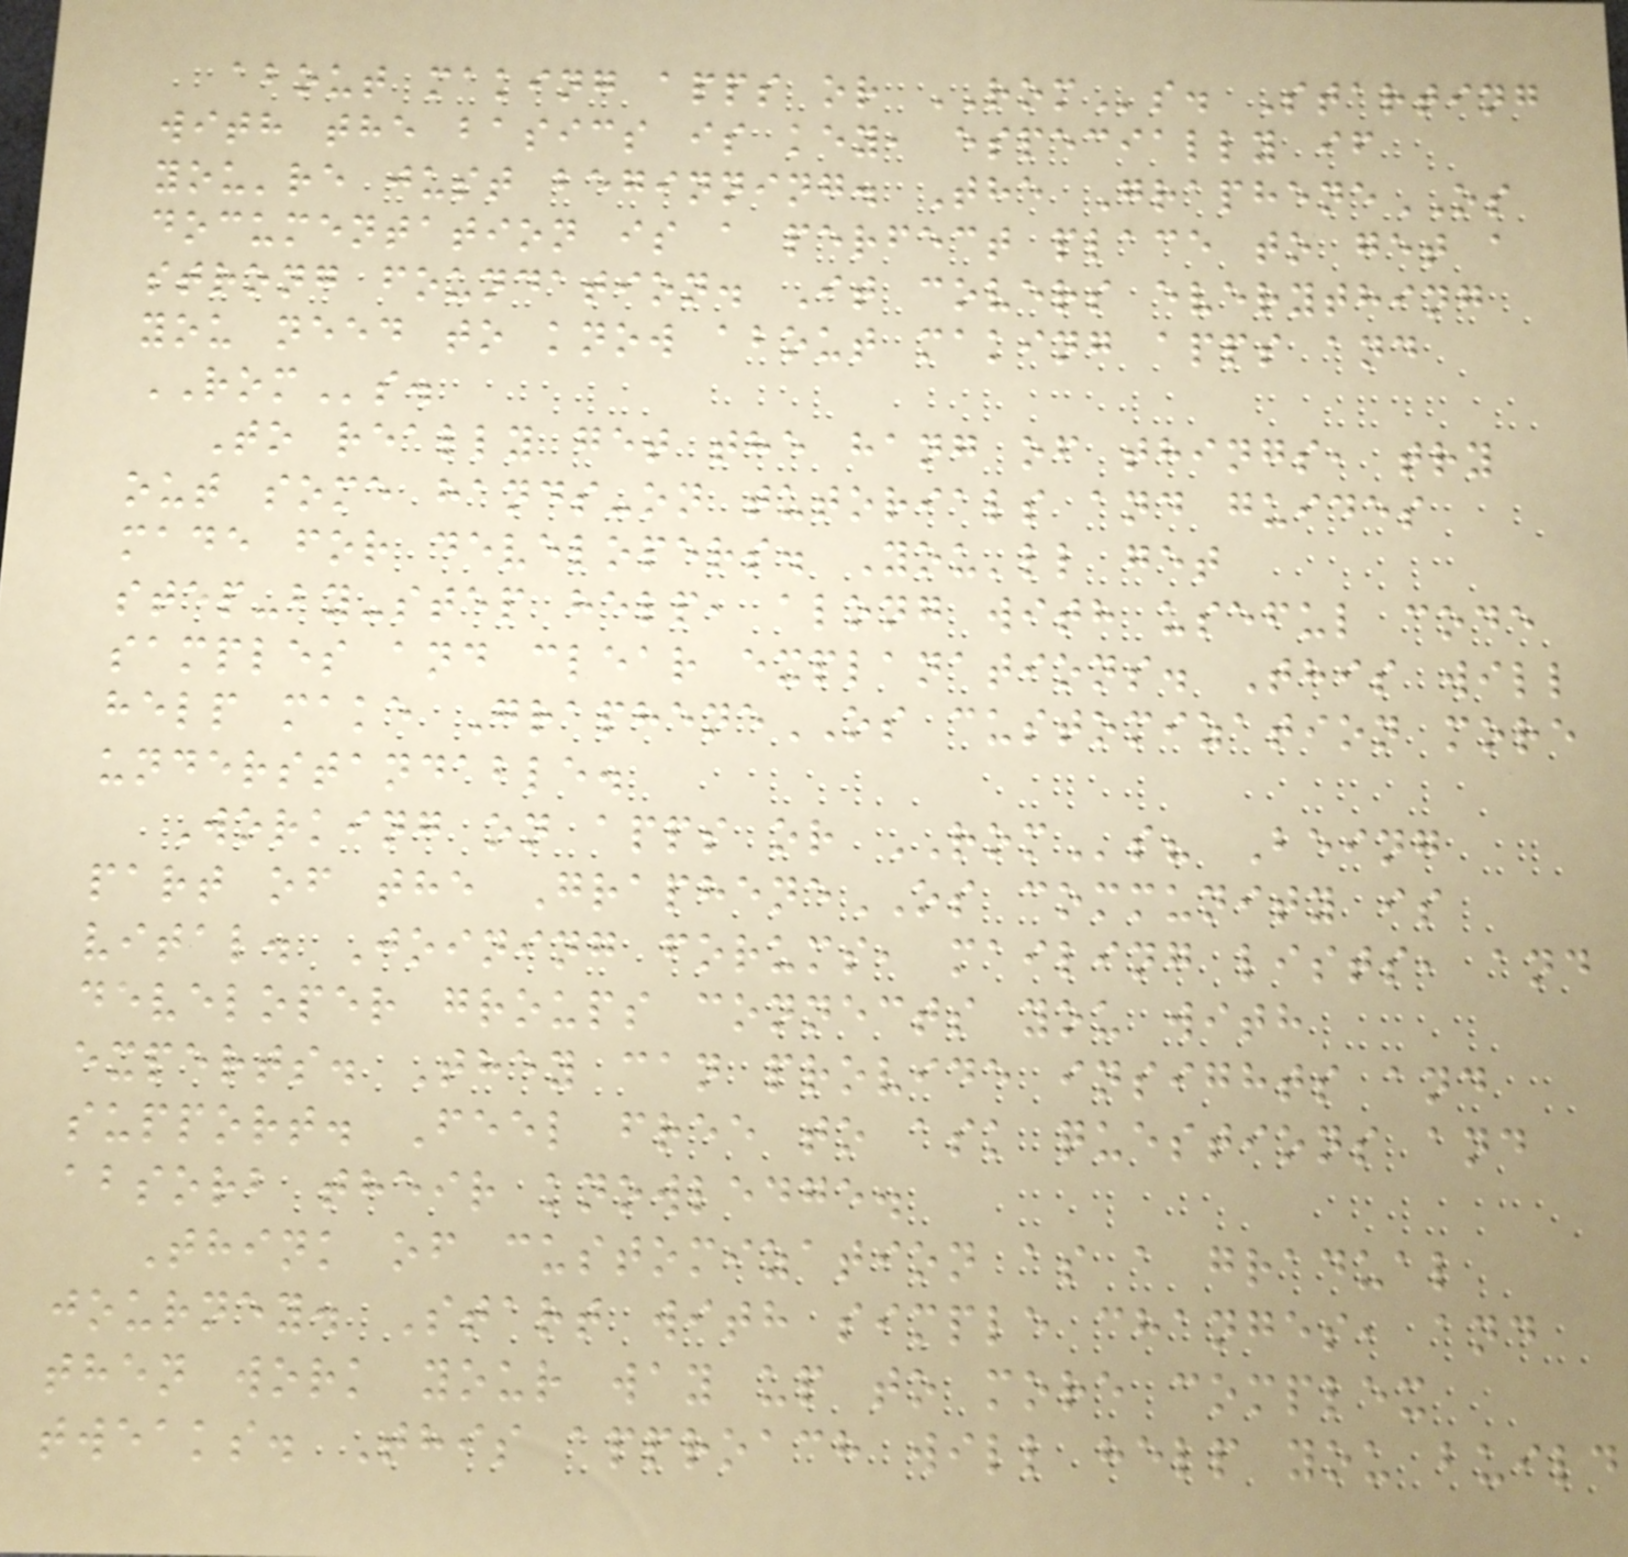about making apps or ROMs. Starting
with the basics is key, especially if
you're just beginning. The GrapheneOS
documentation is a perfect place to get a
strong foundation. It covers everything
you need to know about making apps and
ROMs.
To really get the hang of things, try
out some hands-on tutorials and guides
made for developers. You'll get
step-by-step help, along with useful code
samples and clear explanations. This will
help make GrapheneOS customization more
understandable.
Working on apps or ROMs? Being
part of the GrapheneOS community is
vital. Joining forums, mailing lists, and
developer groups connects you with
experts. They can provide insights and
support. Feel free to ask questions and
absorb their knowledge.
Think of customization as a gradual
journey. Start with simple changes, and
then work your way up to more complex
tweaks. This approach will help you build
